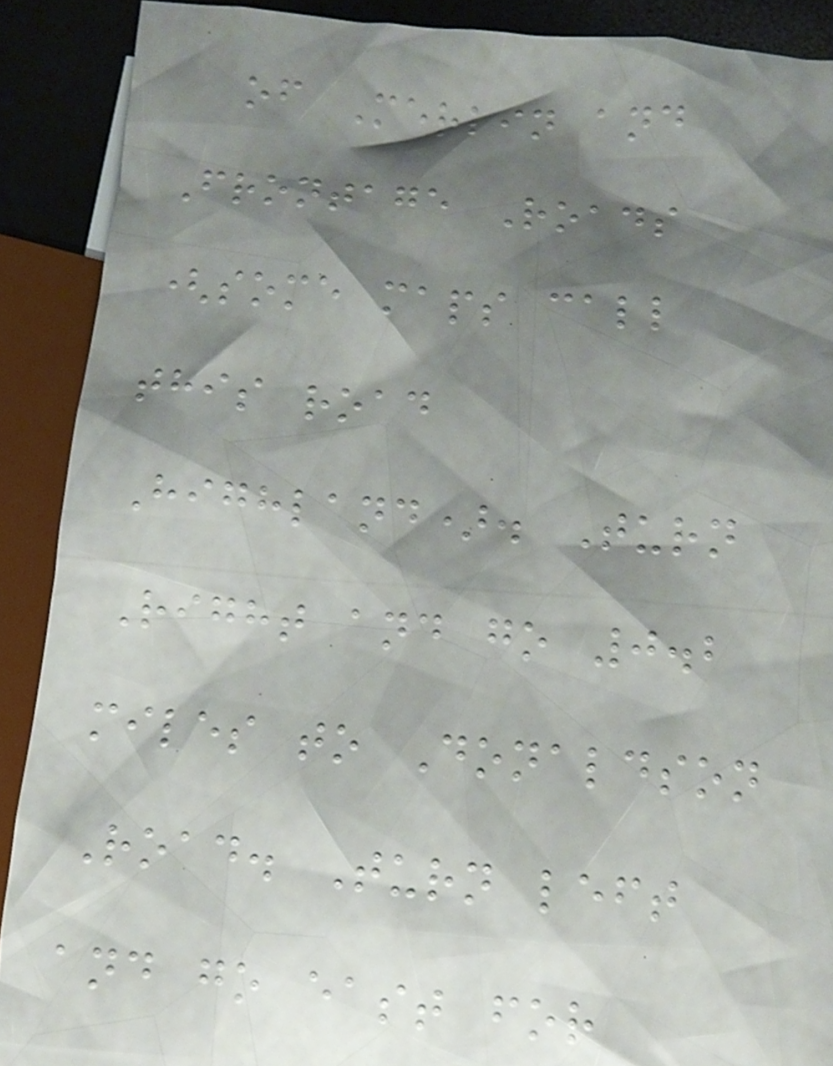of Merlin and
Frontage Roads
(some maps call
this road
Highland). Turn
Right and go 0.2
miles to Donaldson
Road. Turn left
and go east for
